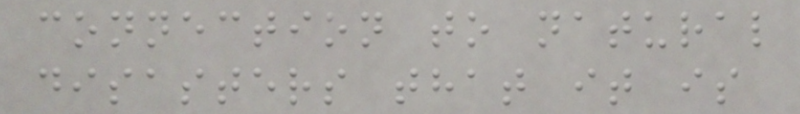connection to natural
disasters that it is
